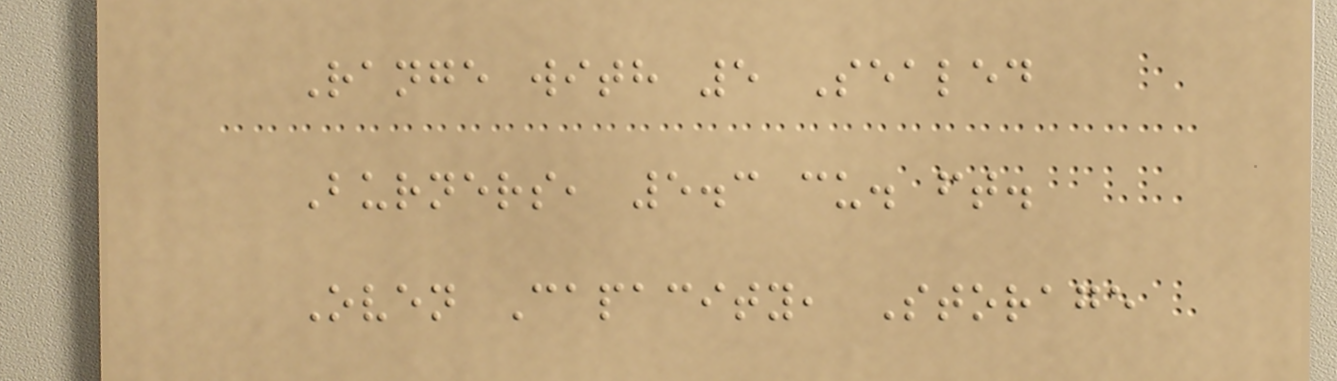Range with 5 Sealed
Burners, 5.3 cu. ft.
Oven Capacity, Storage
